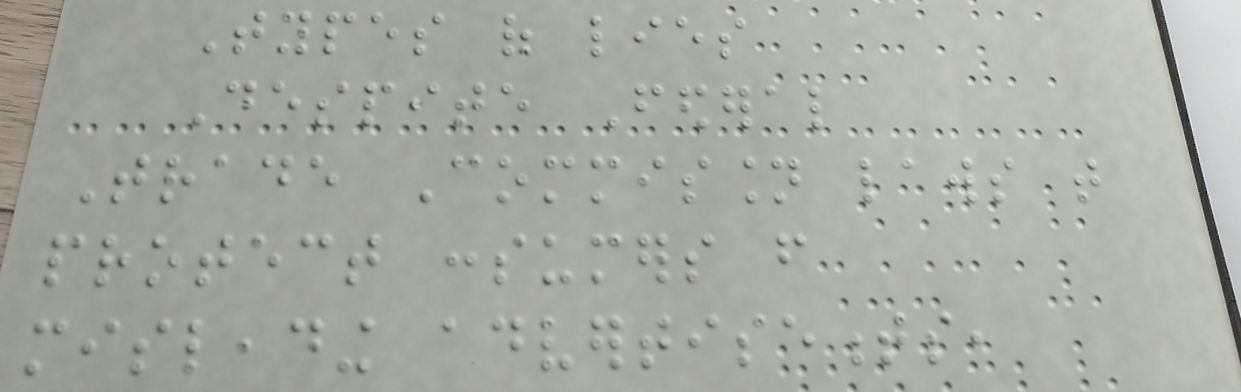Types of lies
Despite Federal
Trade Commission laws that
protect consumers from
misleading advertisements,
